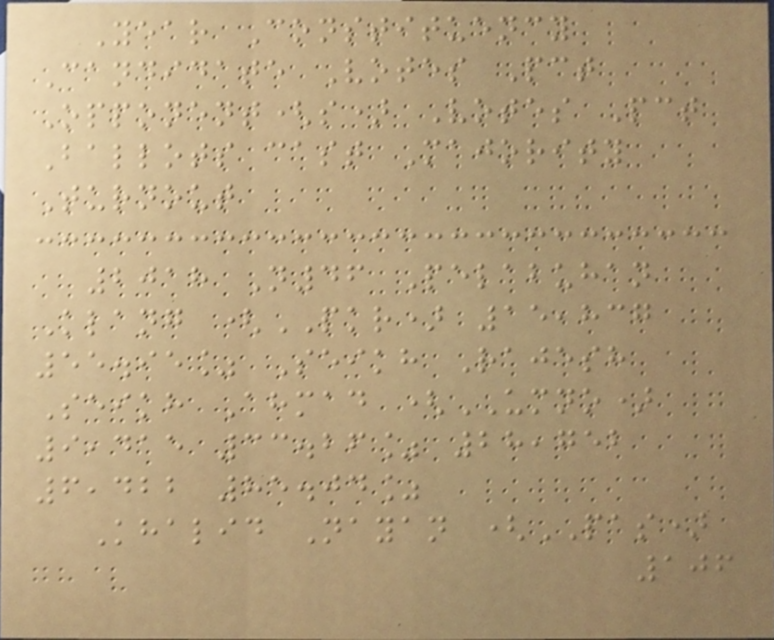Year Constituency
Candidate Votes Pct
Opponent(s) Votes Pct
Ballots cast Majority
Turnout
2018 N46 Pelabuhan
Klang (PKR) 15,837
55.95% Seikh Rajesh
Seikh Ahmad (UMNO)
9,415 33.26% 28,752
6,422 85.04%
Khalid Nayan (PAS)
106
